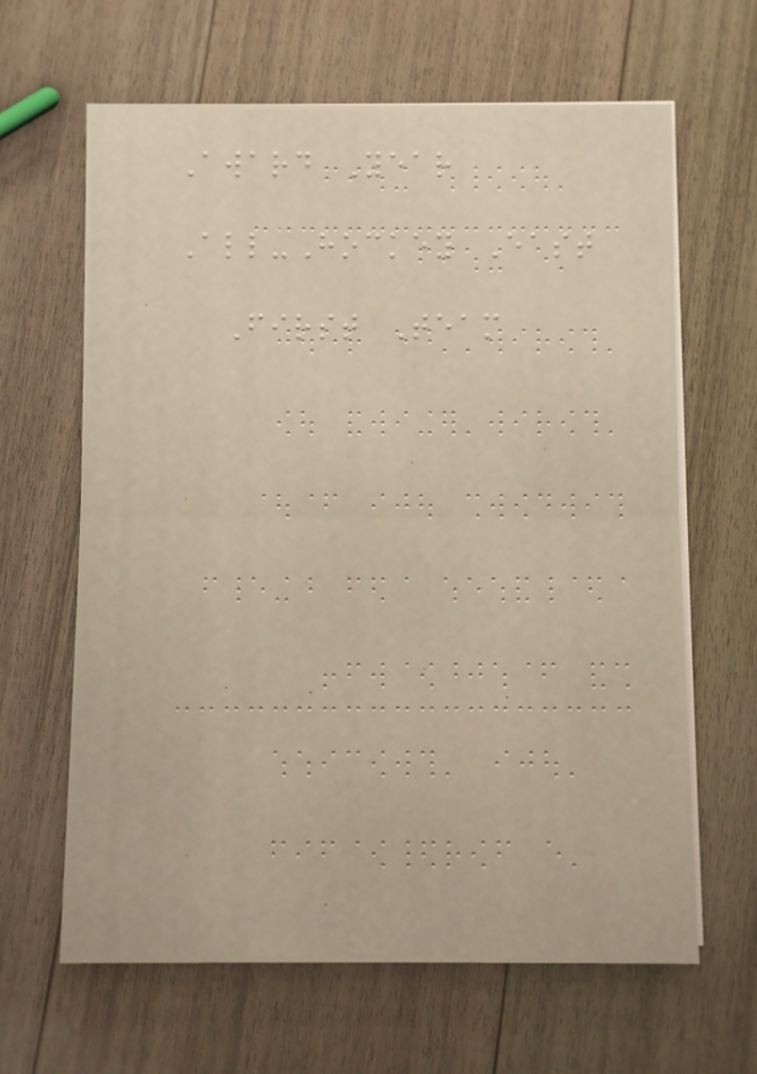Award Year
All-Hockey East
First Team
